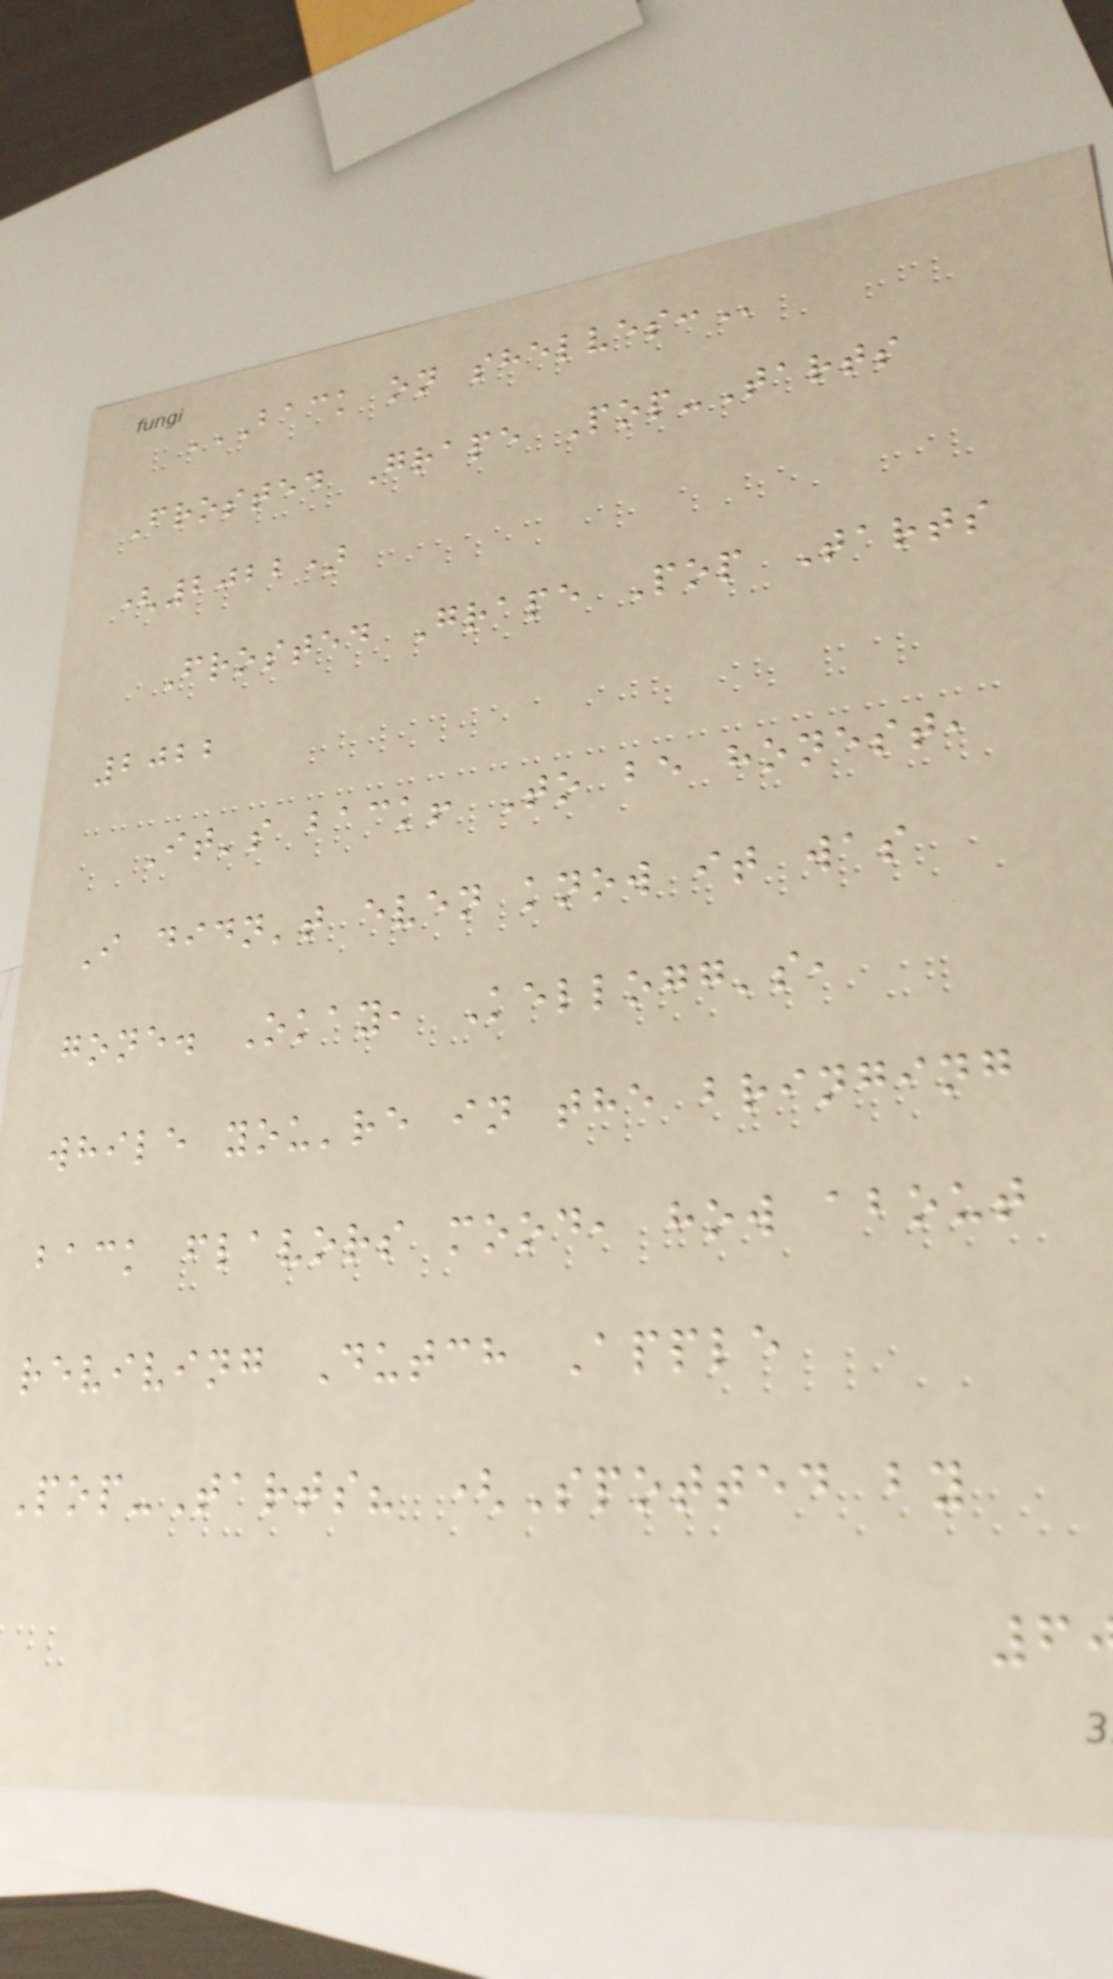BACK ON SHELVES:
Frosted Grape Pop-Tarts
(2022)
Frosted Grape Pop Tarts
2022
It's back! To be honest,
I didn't even know it was
gone. Okay, Kellogg's,
while you're in the bringing
back flavors mood, how about
reviving Dutch Apple
Pop-Tarts? (Spotted by
